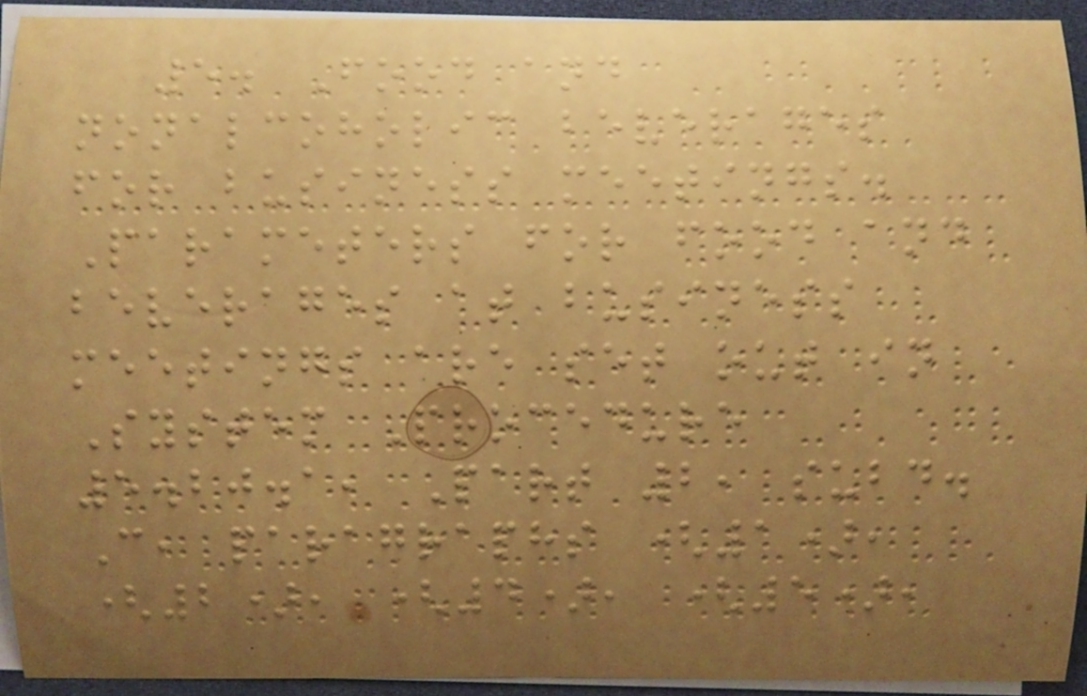5. Food and
nonalcoholic beverages
for business meetings.
Parameters for food and
beverages at business
meetings are set out in
System Procedure
5.20.1, Part 2, subd.
C, paragraphs (1),
(2), (4), (5),
